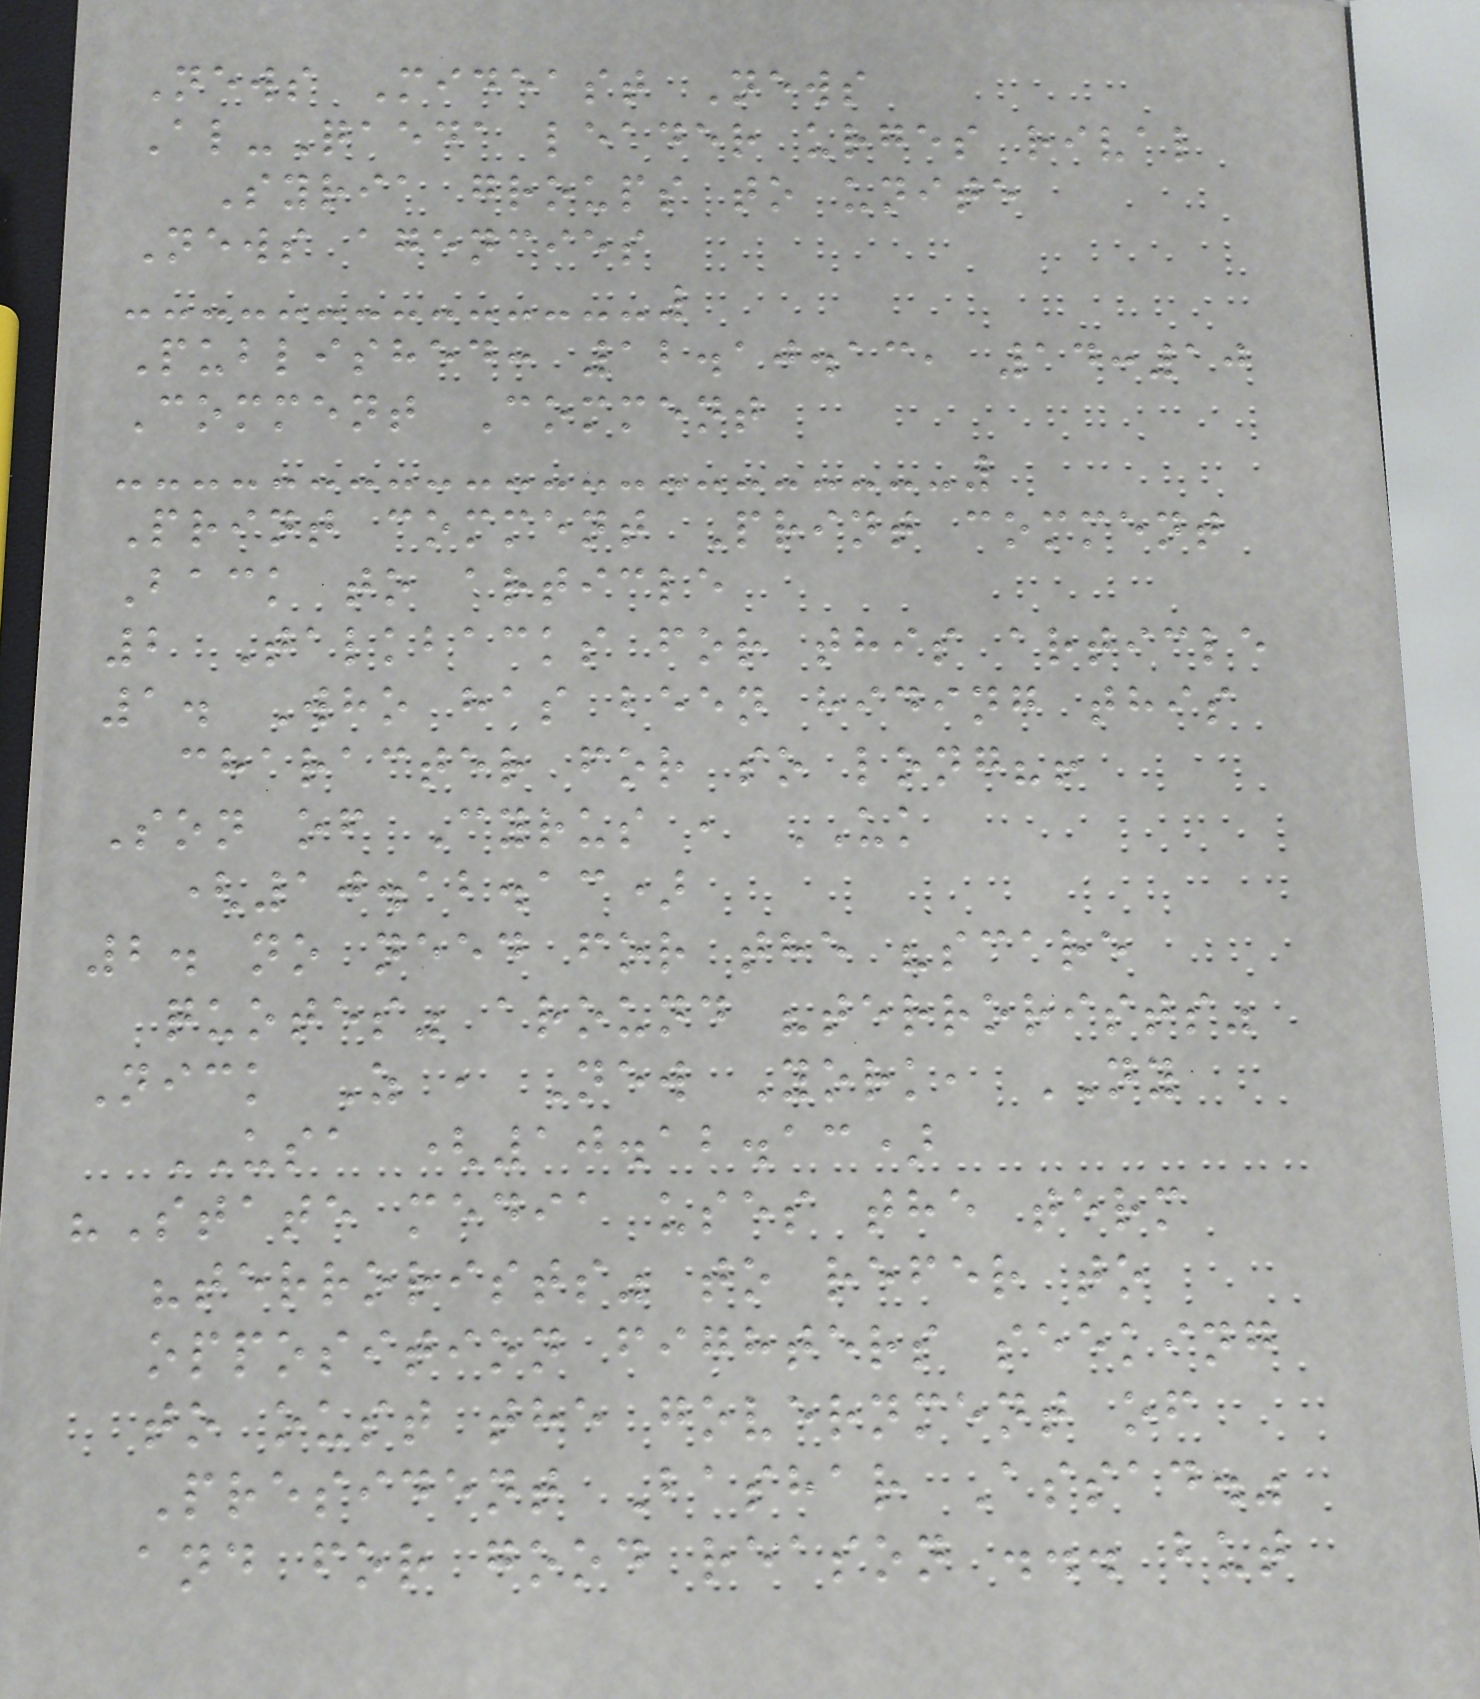News Mideast News
Al-Qaeda leader urges rival
Syria groups to unite
News agencies
Published: 12.10.13, 14:10
Comment Comment
Print comment Print comment
Back to article
2 Talkbacks for this article
1. Who has been hiding this
character for so long?!
Son of Cyrus , UK
(10.12.13)
2. no need for the "scare
quotes" around "terrorists"
Nick Z , New York, NY
USA (10.12.13)
"State media uses the term
"terrorists" to refer to
opposition fighters seeking
to oust the government of
President Bashar Assad."
and for good reason ... but
